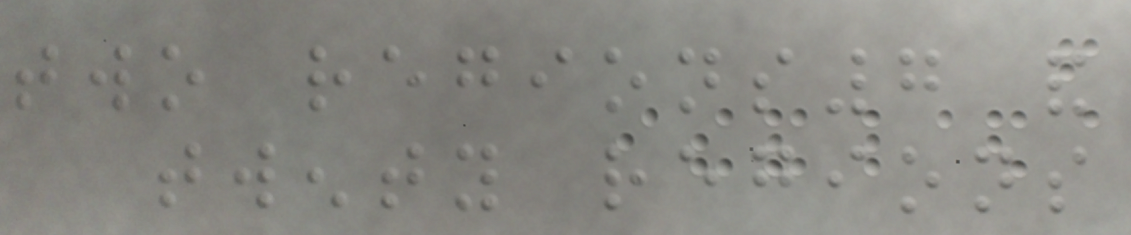two regions7 and
twenty regions
